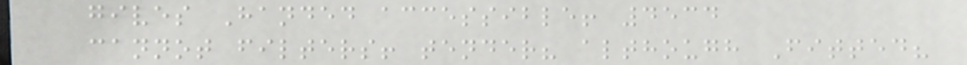gives Handed accessible! 4534
cannot filters! tender? although Fitted?
